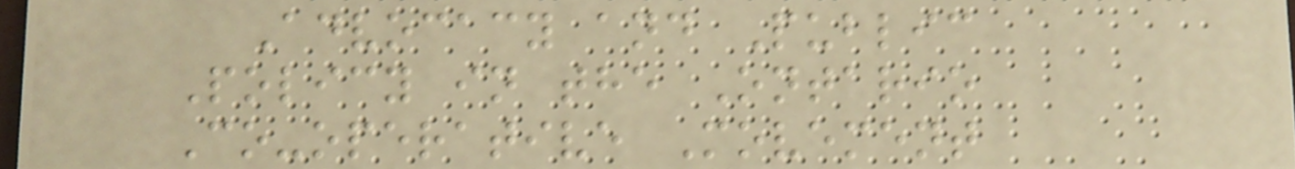Advocacy and Public
Policy in the Ontario
Co-operative Movement
